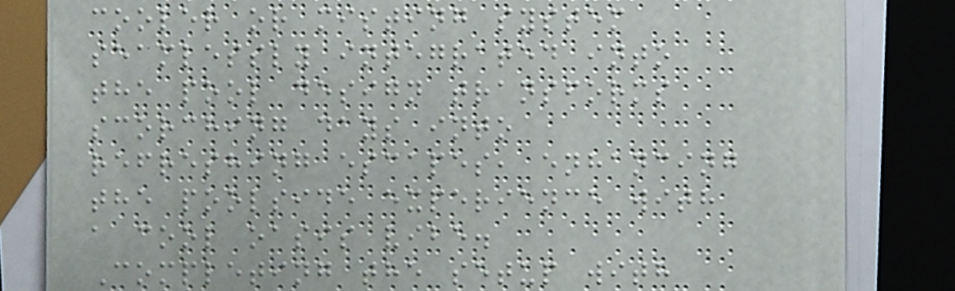cooler or misting system
seamlessly integrated into
the pool design transforms
scorching days into
refreshing escapes, enhancing
the poolside experience with
a cool oasis vibe.
Completing the setup with
